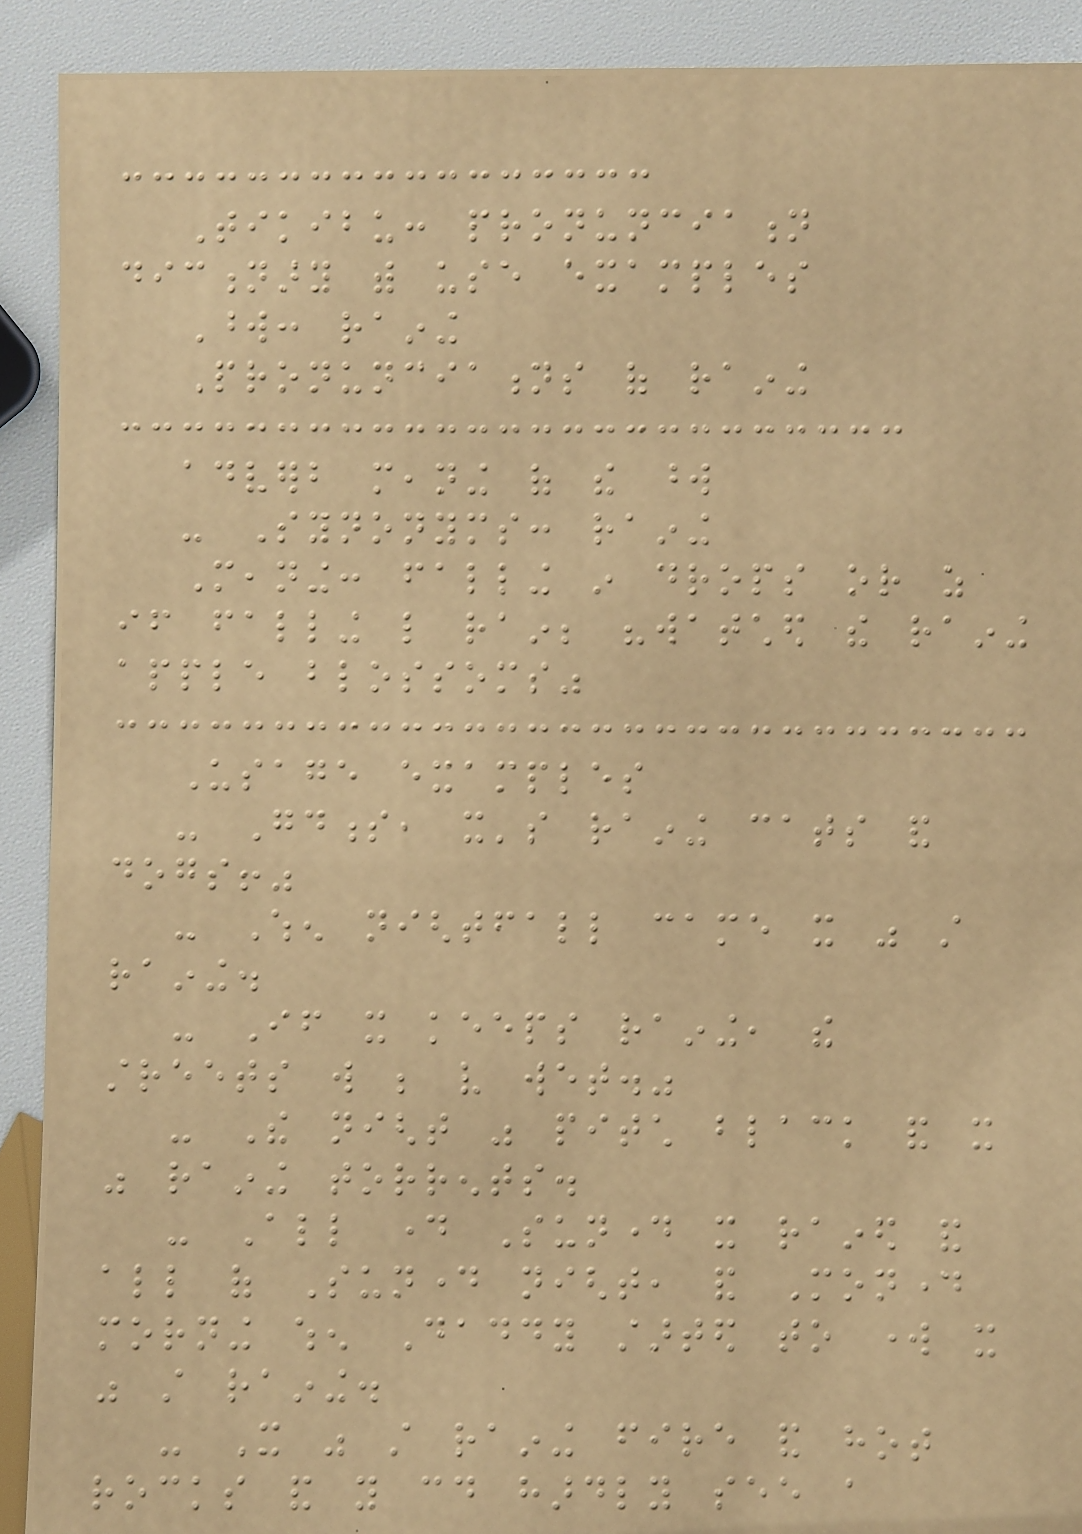Tikibu: pronunciation
dictionary with use examples
Word: raining
Pronunciations of raining
adverb meaning of the word
- Synonyms: raining
Meaning: falling in drops or as
if falling like rain; "watched the raining
apple blossoms"
Usage examples
- Goodness, it's raining cats and
dogs!"
- When nightfall came it was still
raining.
- If it keeps raining, the
streets will be very wet."
- The night was pitch black and it
was raining torrents.
- All day Sunday it rained and
all of Sunday night, and Monday
morning when Daddy started to work it
was still raining.
- It was still raining fire and hot
rocks and you could hardly see a
